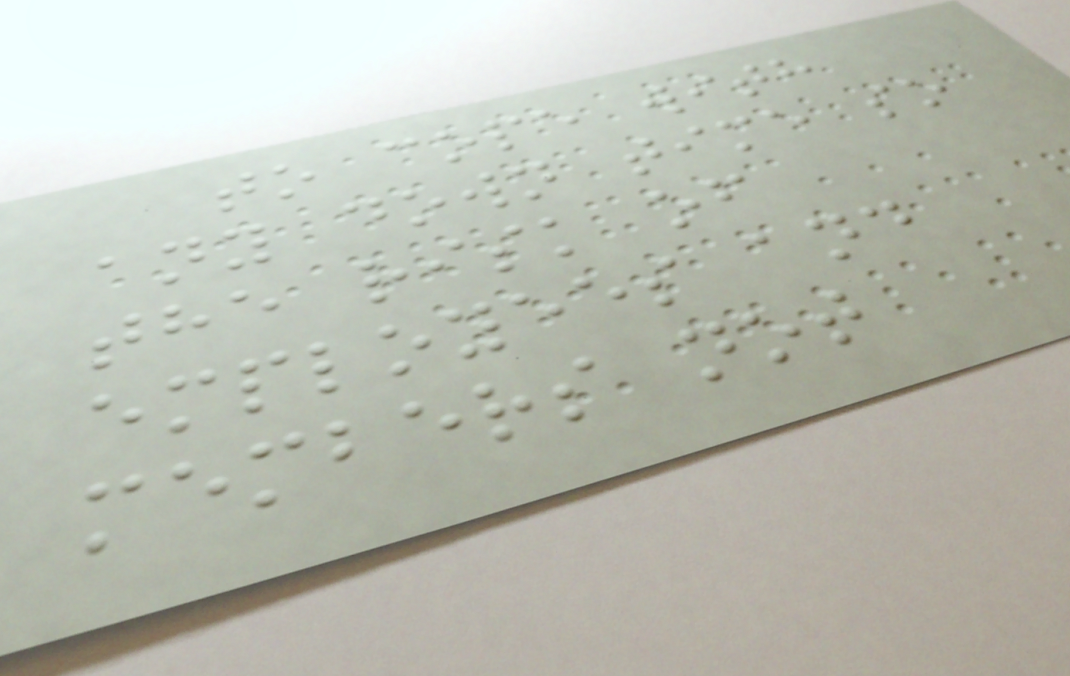to cope with
any down time so
the risk of
employees and
members not
